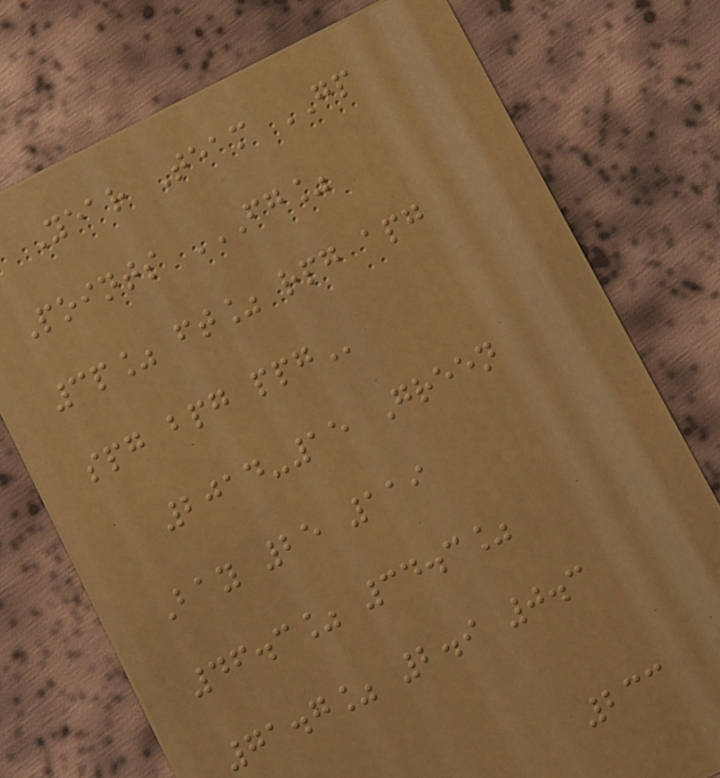Year Team GP
Points FG%
3P% FT% RPG APG
SPG BPG PPG
2014-15 Green
Bay 25 119
46.3% 34.3%
71.7% 2.9 0.3
233
